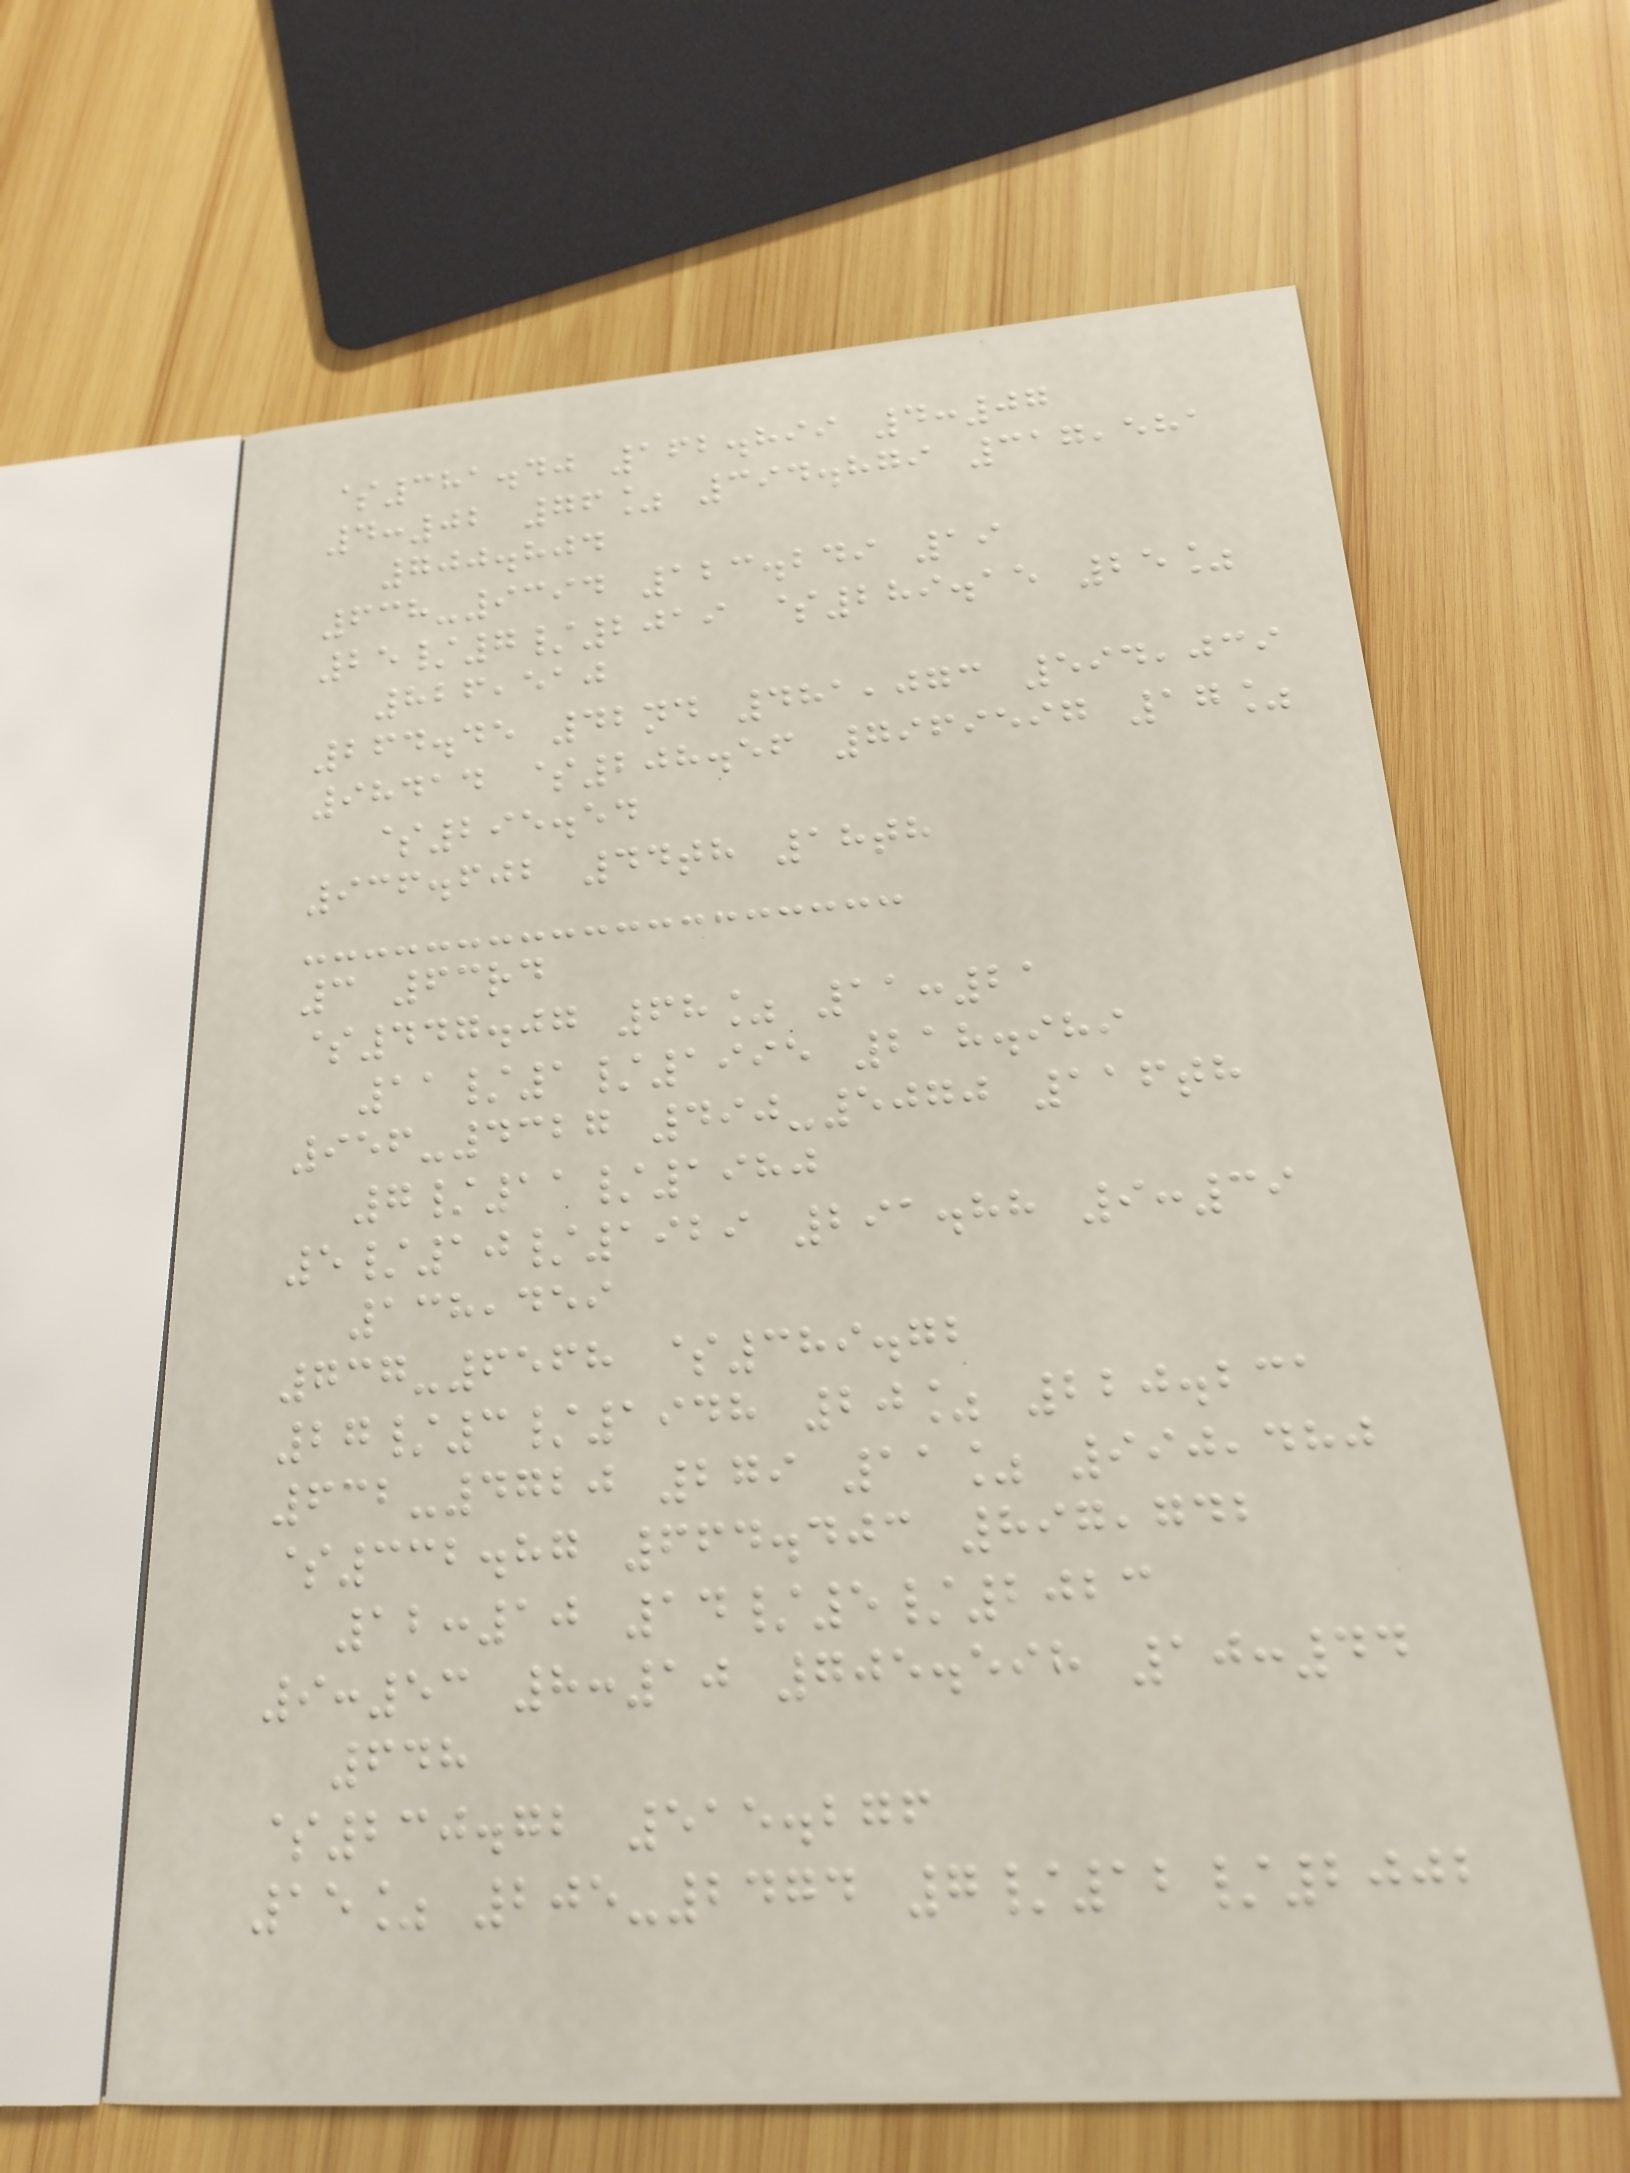$381.40 162.899 4:07
4:02 76% 394.879 317,581
700.804
638-9394 123.249 19
25/7/2019 $289.15 25%
826,510
264.45 42nd 481,073 594,039
98414 $208.56 7969597 17%
$295.54
936.602 44th 18th
3 63rd
$447.07 68% 11:21
11/1/1995 218.989
956-4327 490-5070 116th
7/11/1980
5/10/1929 291.88 9:39
138,459
737-6568 $389.72
27/3/1948 20% 220.231
632-4720 279 11% 990,480
$332.87 664.403 897,742
12:10 14/5/2023
9:53 8:10 705.598 10:44
648
$230.72 515.276
15% 205-2474 7/12/2002
